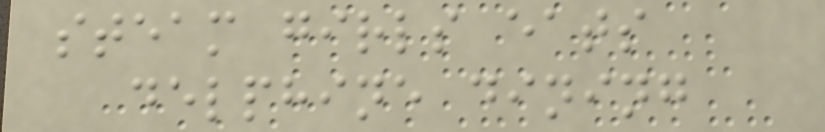steam girls eats
delphine dining
